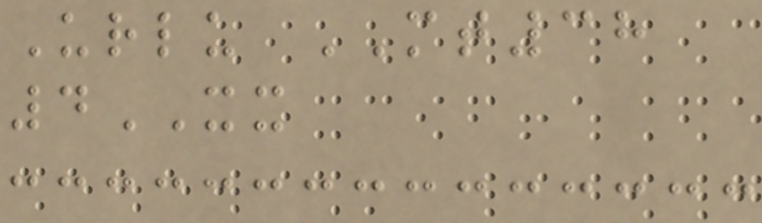Urlu MT38
4XX
